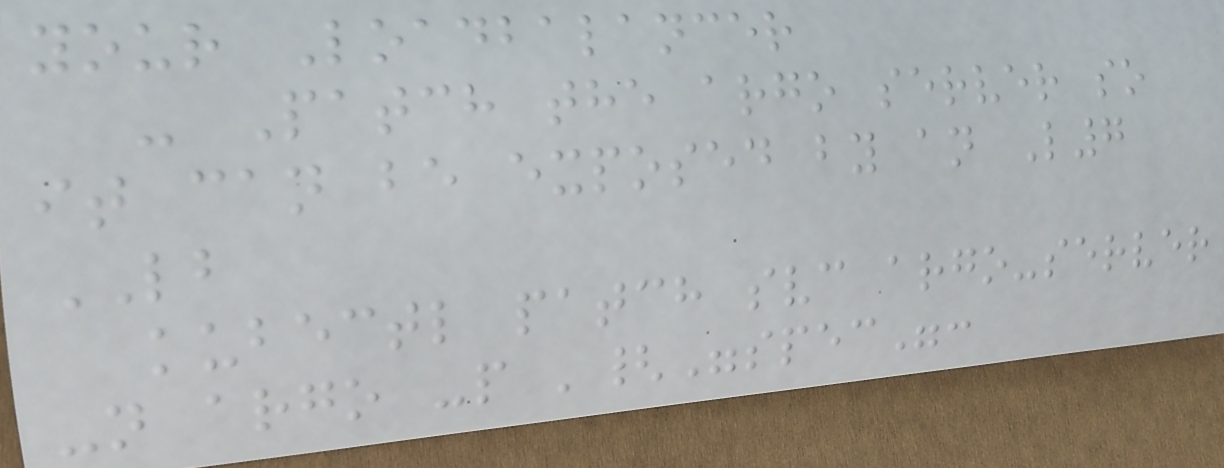your Loadbalancer
- Patch the argo server so
it can be exposed by an L7
LB
kubectl patch svc argo-server
-n argo -p '{"spec":
